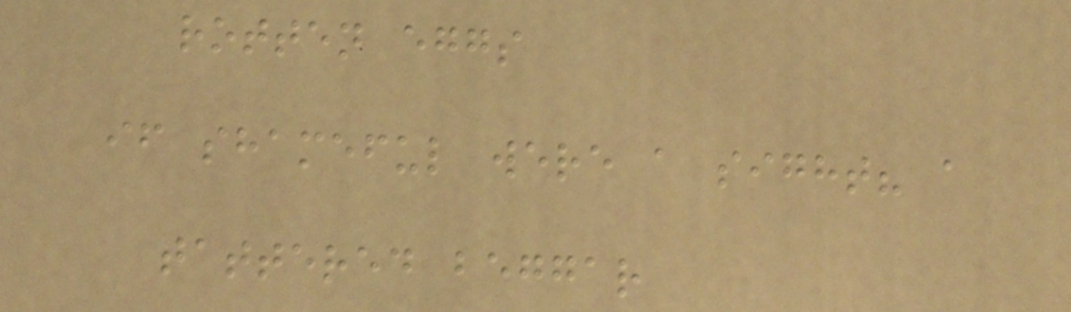rotten eggs
if shameful were a sight? a
tattered beggar
